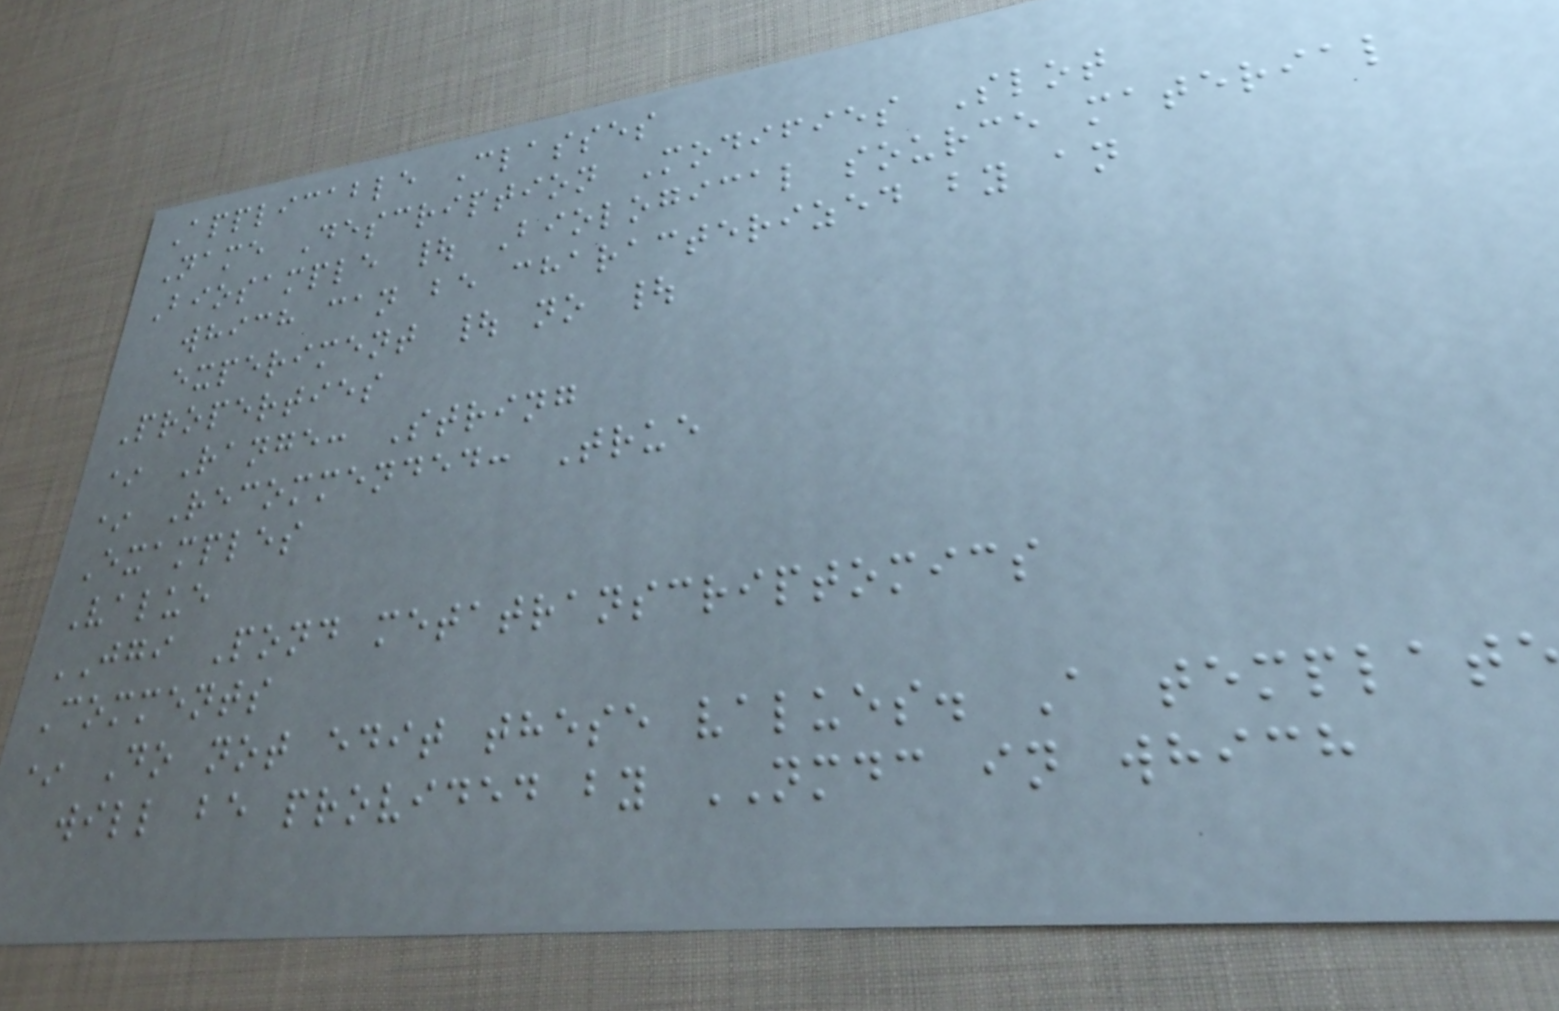Applicable Classes
Name Description Modifies Slot
Biosample | Biological source material
which can be characterized by an
experiment | no |
Properties
* Range: String
* Recommended: True
Examples
Value
JGI Pond metatranscriptomics
Comments
* Do not edit these values. A template
will be provided by NMDC in which
